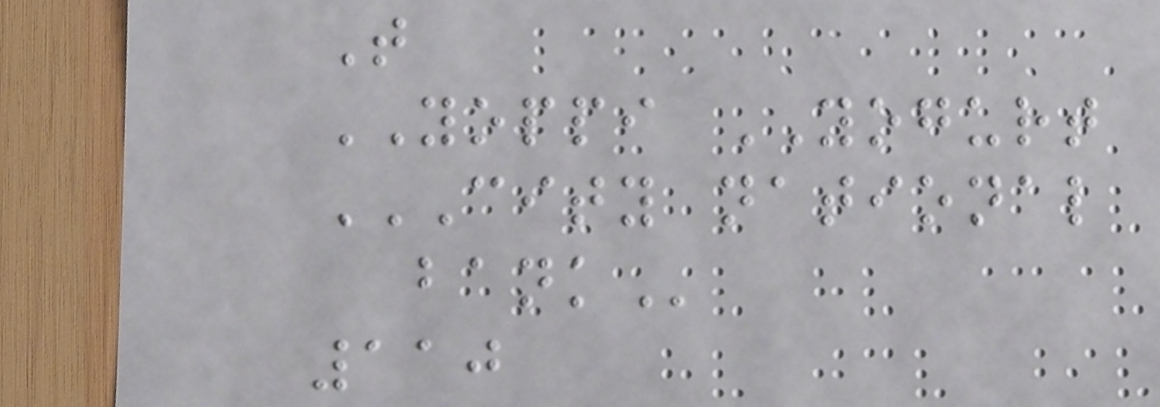T
YOPPI YOGURT
CITY NATIONAL
BANK
110
